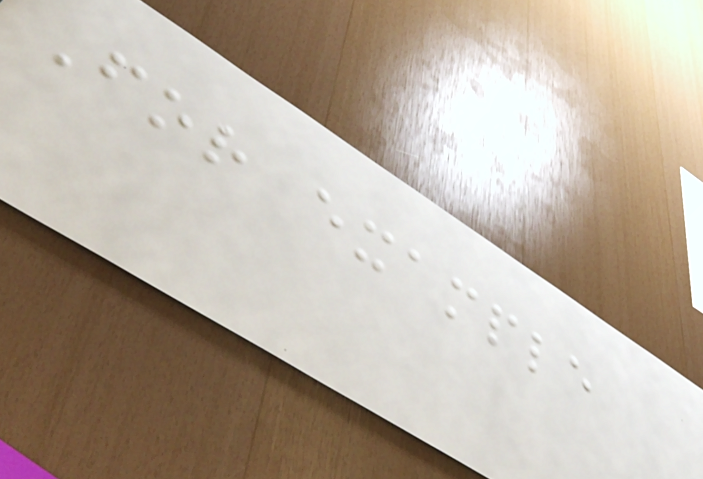For example
